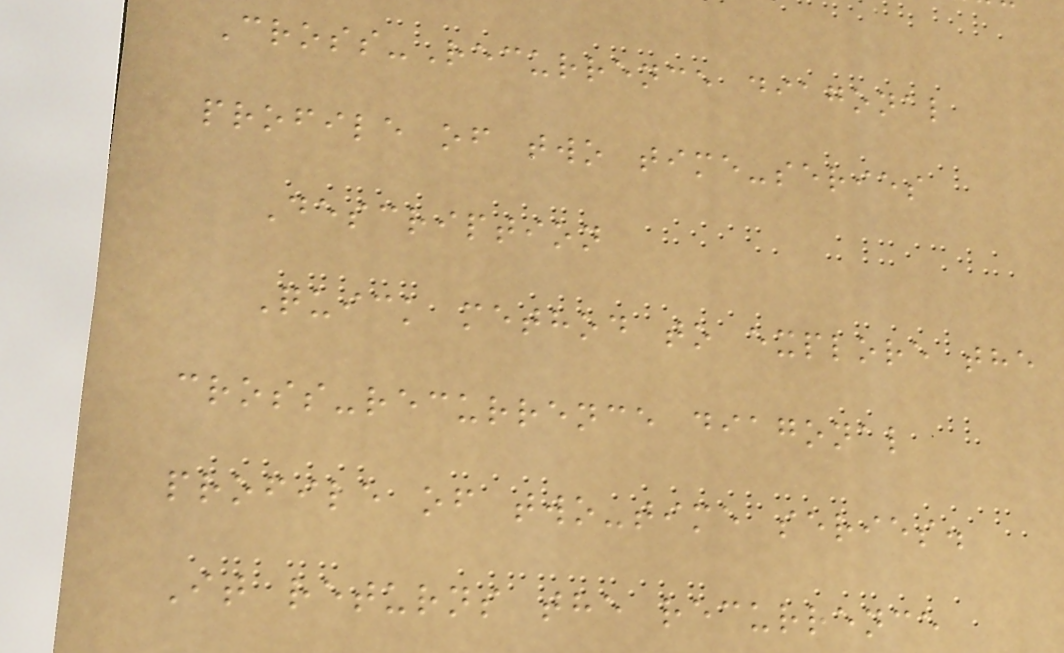Cross-Recurrence diagonal
profile of two time-series
Description
Quick method to explore the
cross-recurrence diagonal
profile of two-time series.
It returns the recurrence
